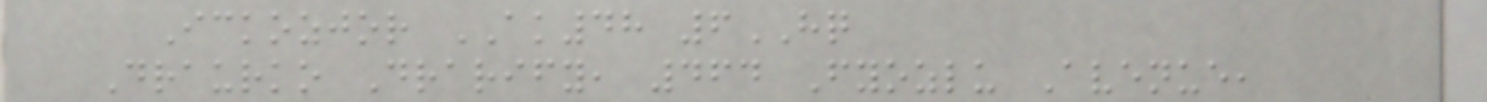Ickozjor AK48 6HQ
Draurko Drarify, 464 Fyozlu Avenue,
